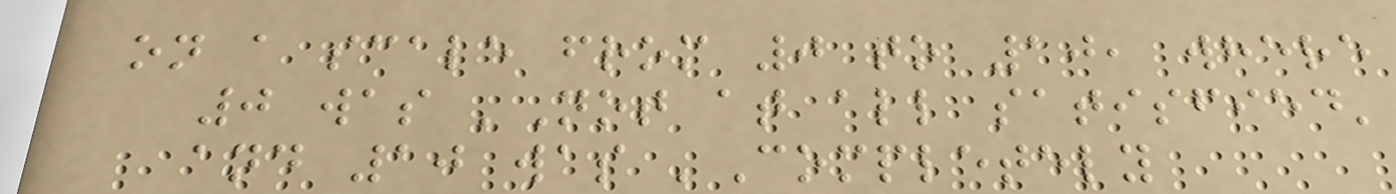on a scale from 0 to 10, where
0 was 'Not at all satisfied'
and 10 was 'Completely
